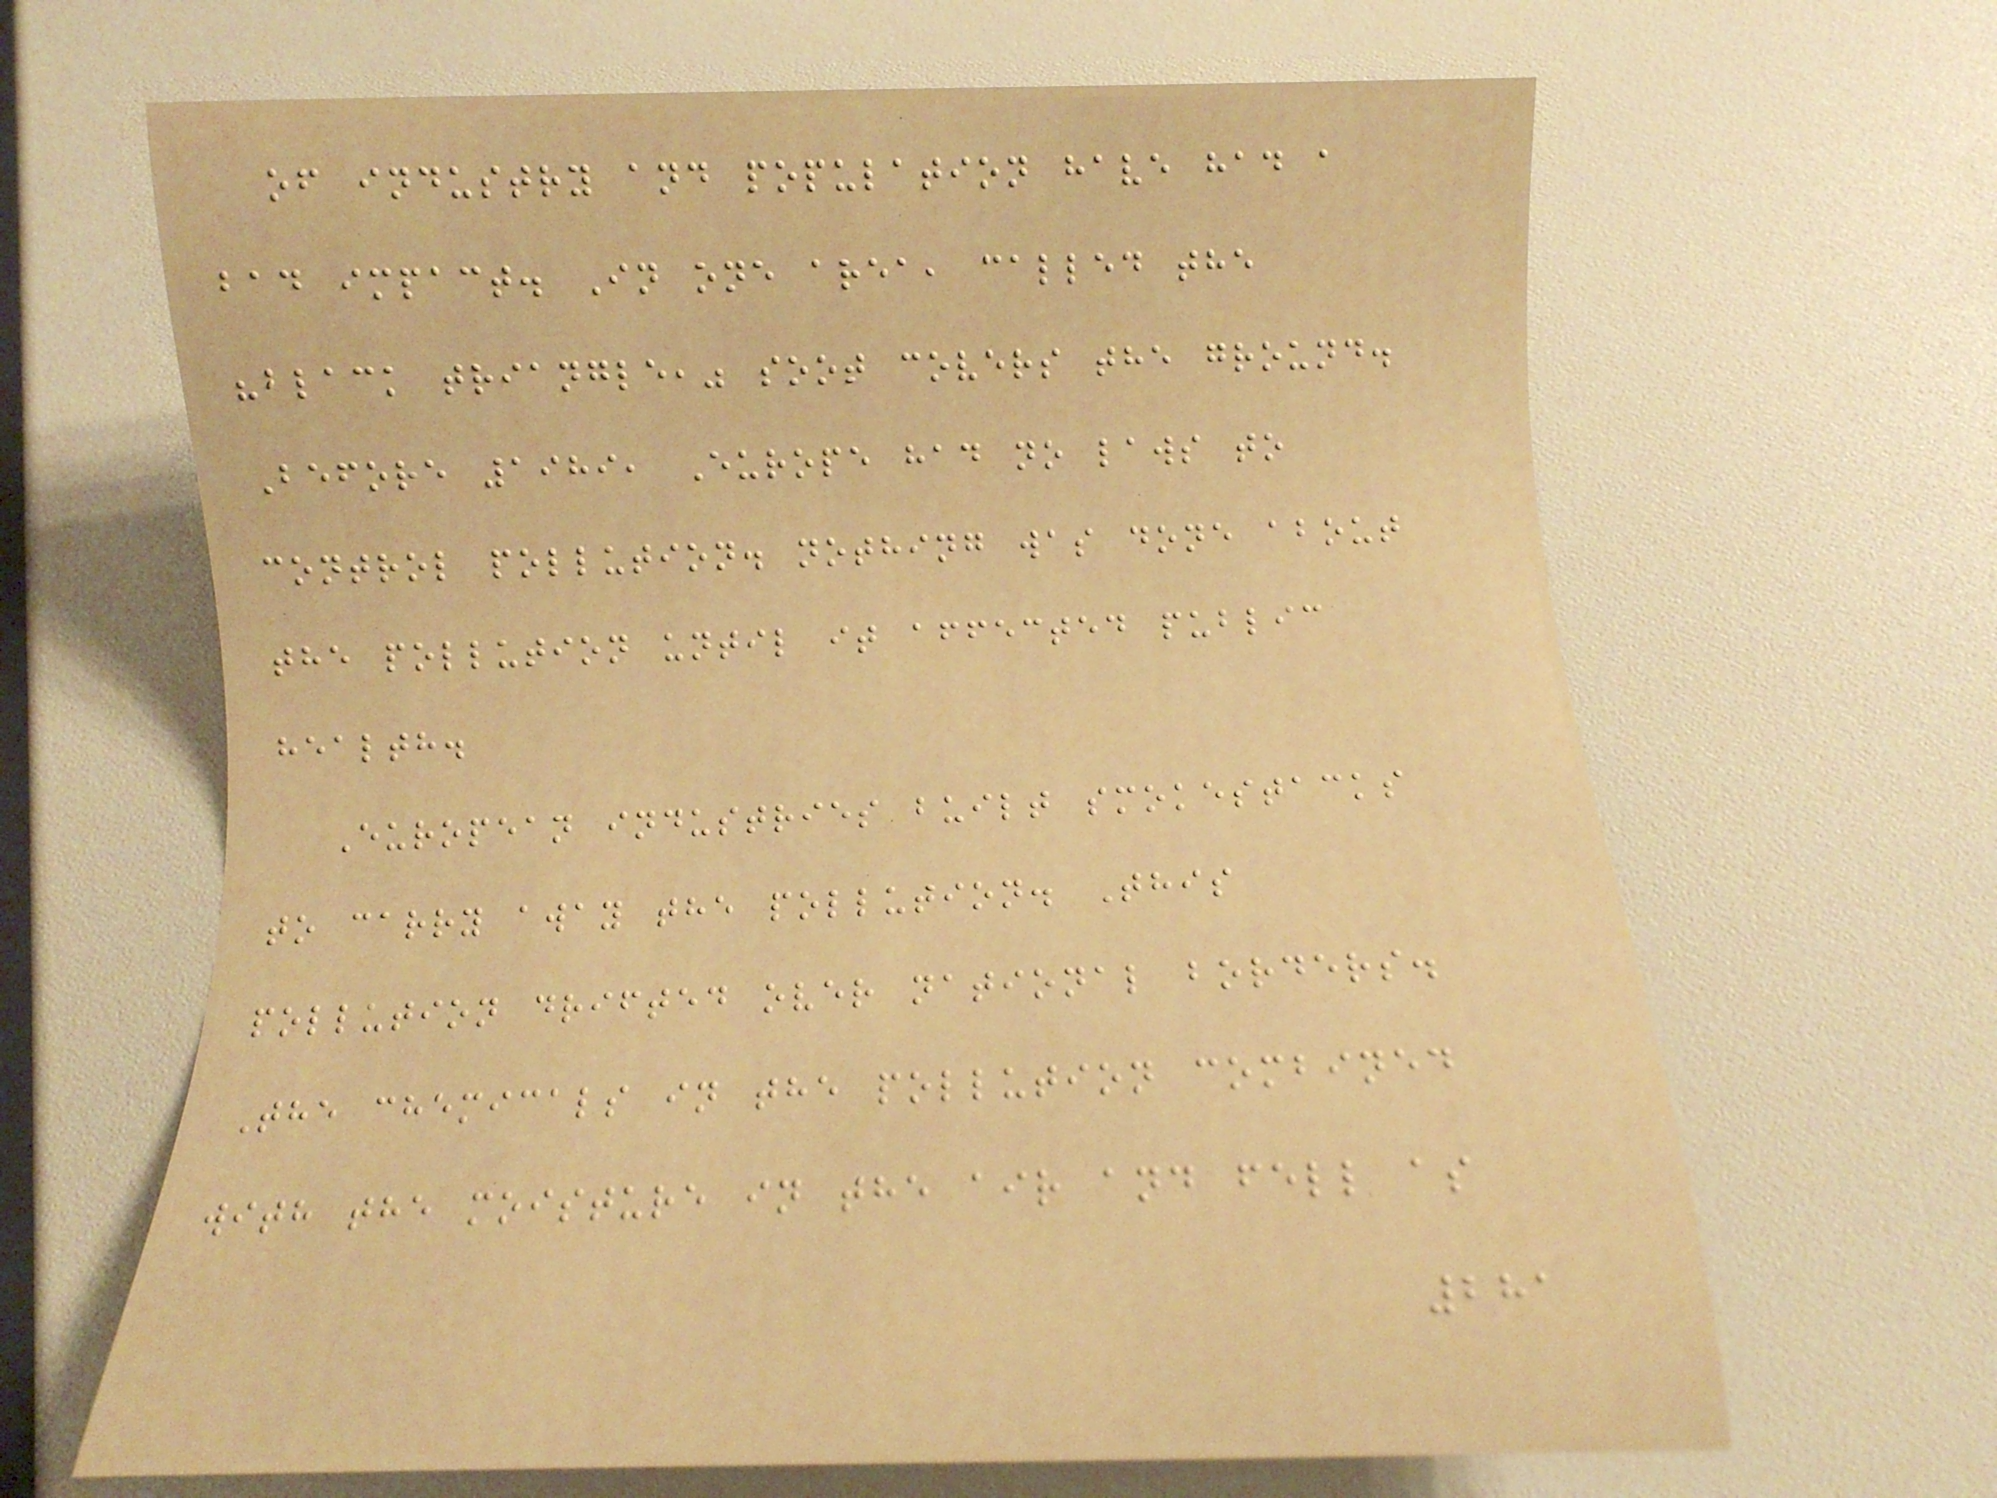of industry and population have had a
bad impact. In one area, called the
"black triangle," soot covers the ground.
Before 1989, Europe had no laws to
control pollution. nothing was done about
the pollution until it affected public
health.
European industries built smokestacks
to carry away the pollution. This
pollution drifted over national borders.
The chemicals in the pollution combined
with the moisture in the air and fell as
281
